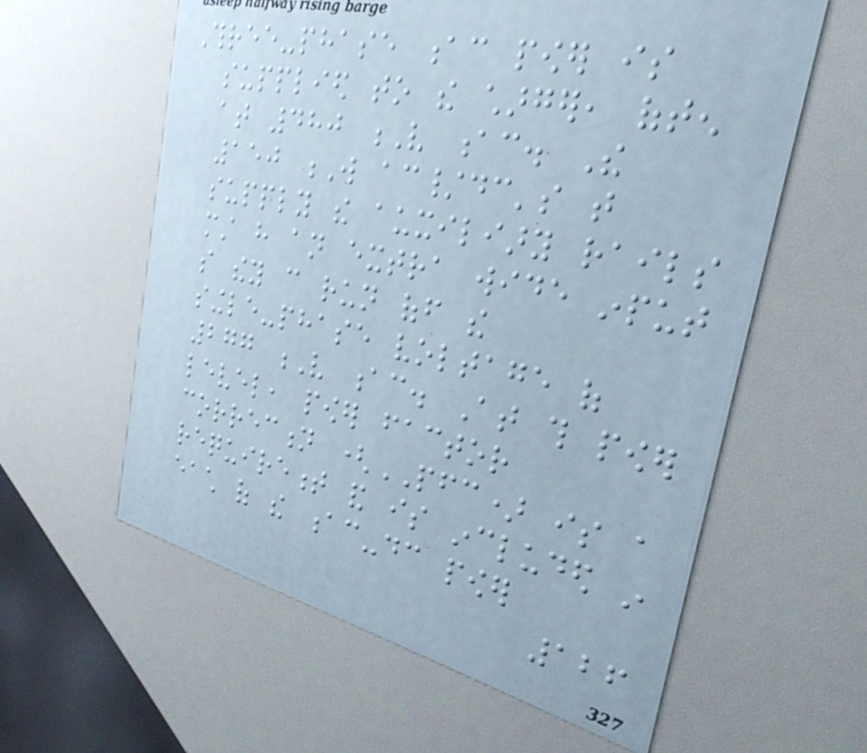Three-phase ac power is
supplied to the charger, often
at 480 V ac. The
150 W ac/dc's that
supply the auxiliary rails
must have an extra wide input
so they can run off the
single-phase voltage of
277 V ac. At this power
level, power factor
correction (PFC) is a
requirement and is included in
each of the ac-dc power
126
